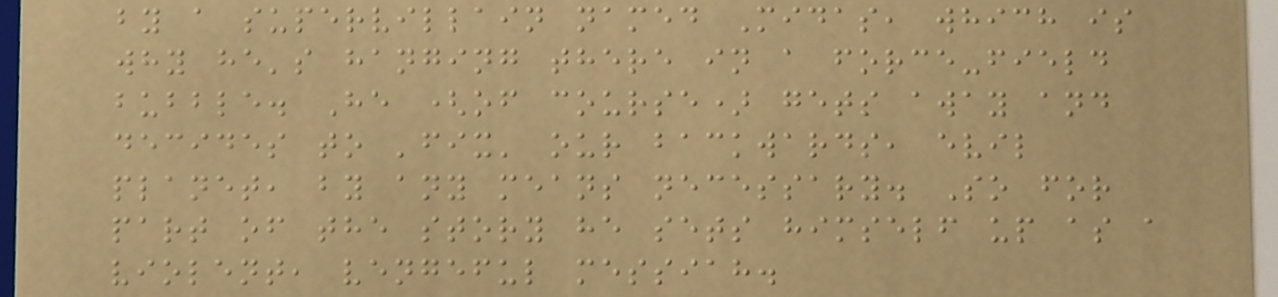by a supervillain named Midas, which is
why he's hanging there in a force-field
bubble. He (of course) gets away and
decides to 'fix' our backwards, evil
planet, by any means necessary. So for
part of the story he sets himself up as a
violent, vengeful messiah.
